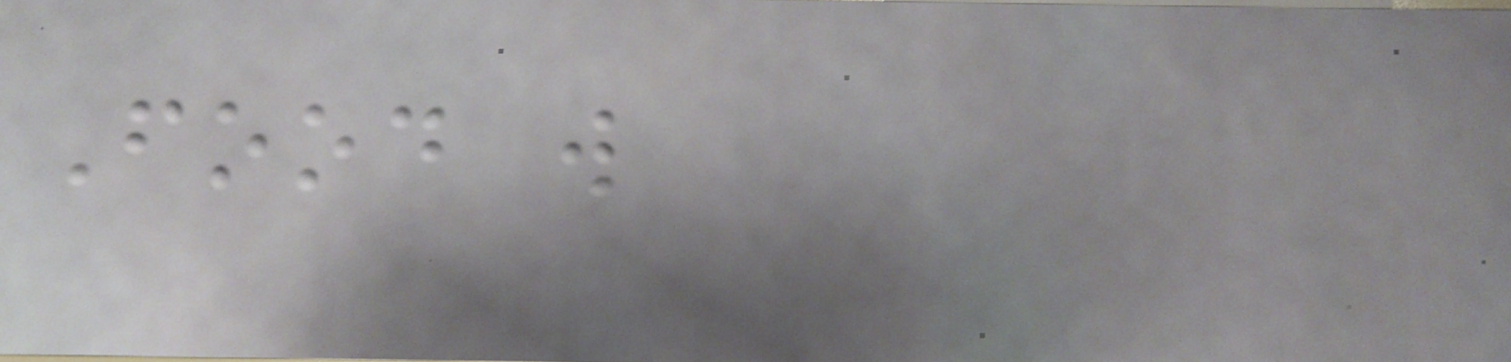Food will
